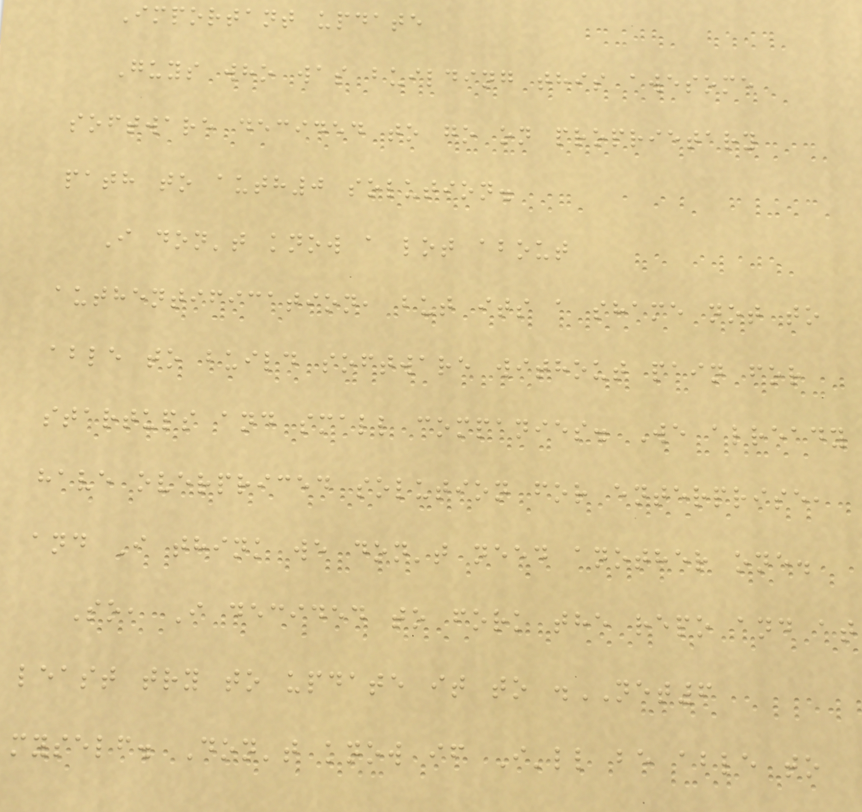Important update
Guys who was building this awesome
software decided to go on proprietary
path to auth0 solution.
I don't know a lot about
authentification, but its a shame not to
able to build software without pain for
startups and small companies. We already
have overpriced solution for enterprise,
and I think we don't need another one.
So, I decided to fork the repo and at
least try to update it to .NET6
myself. Don't know if I'll be able to
